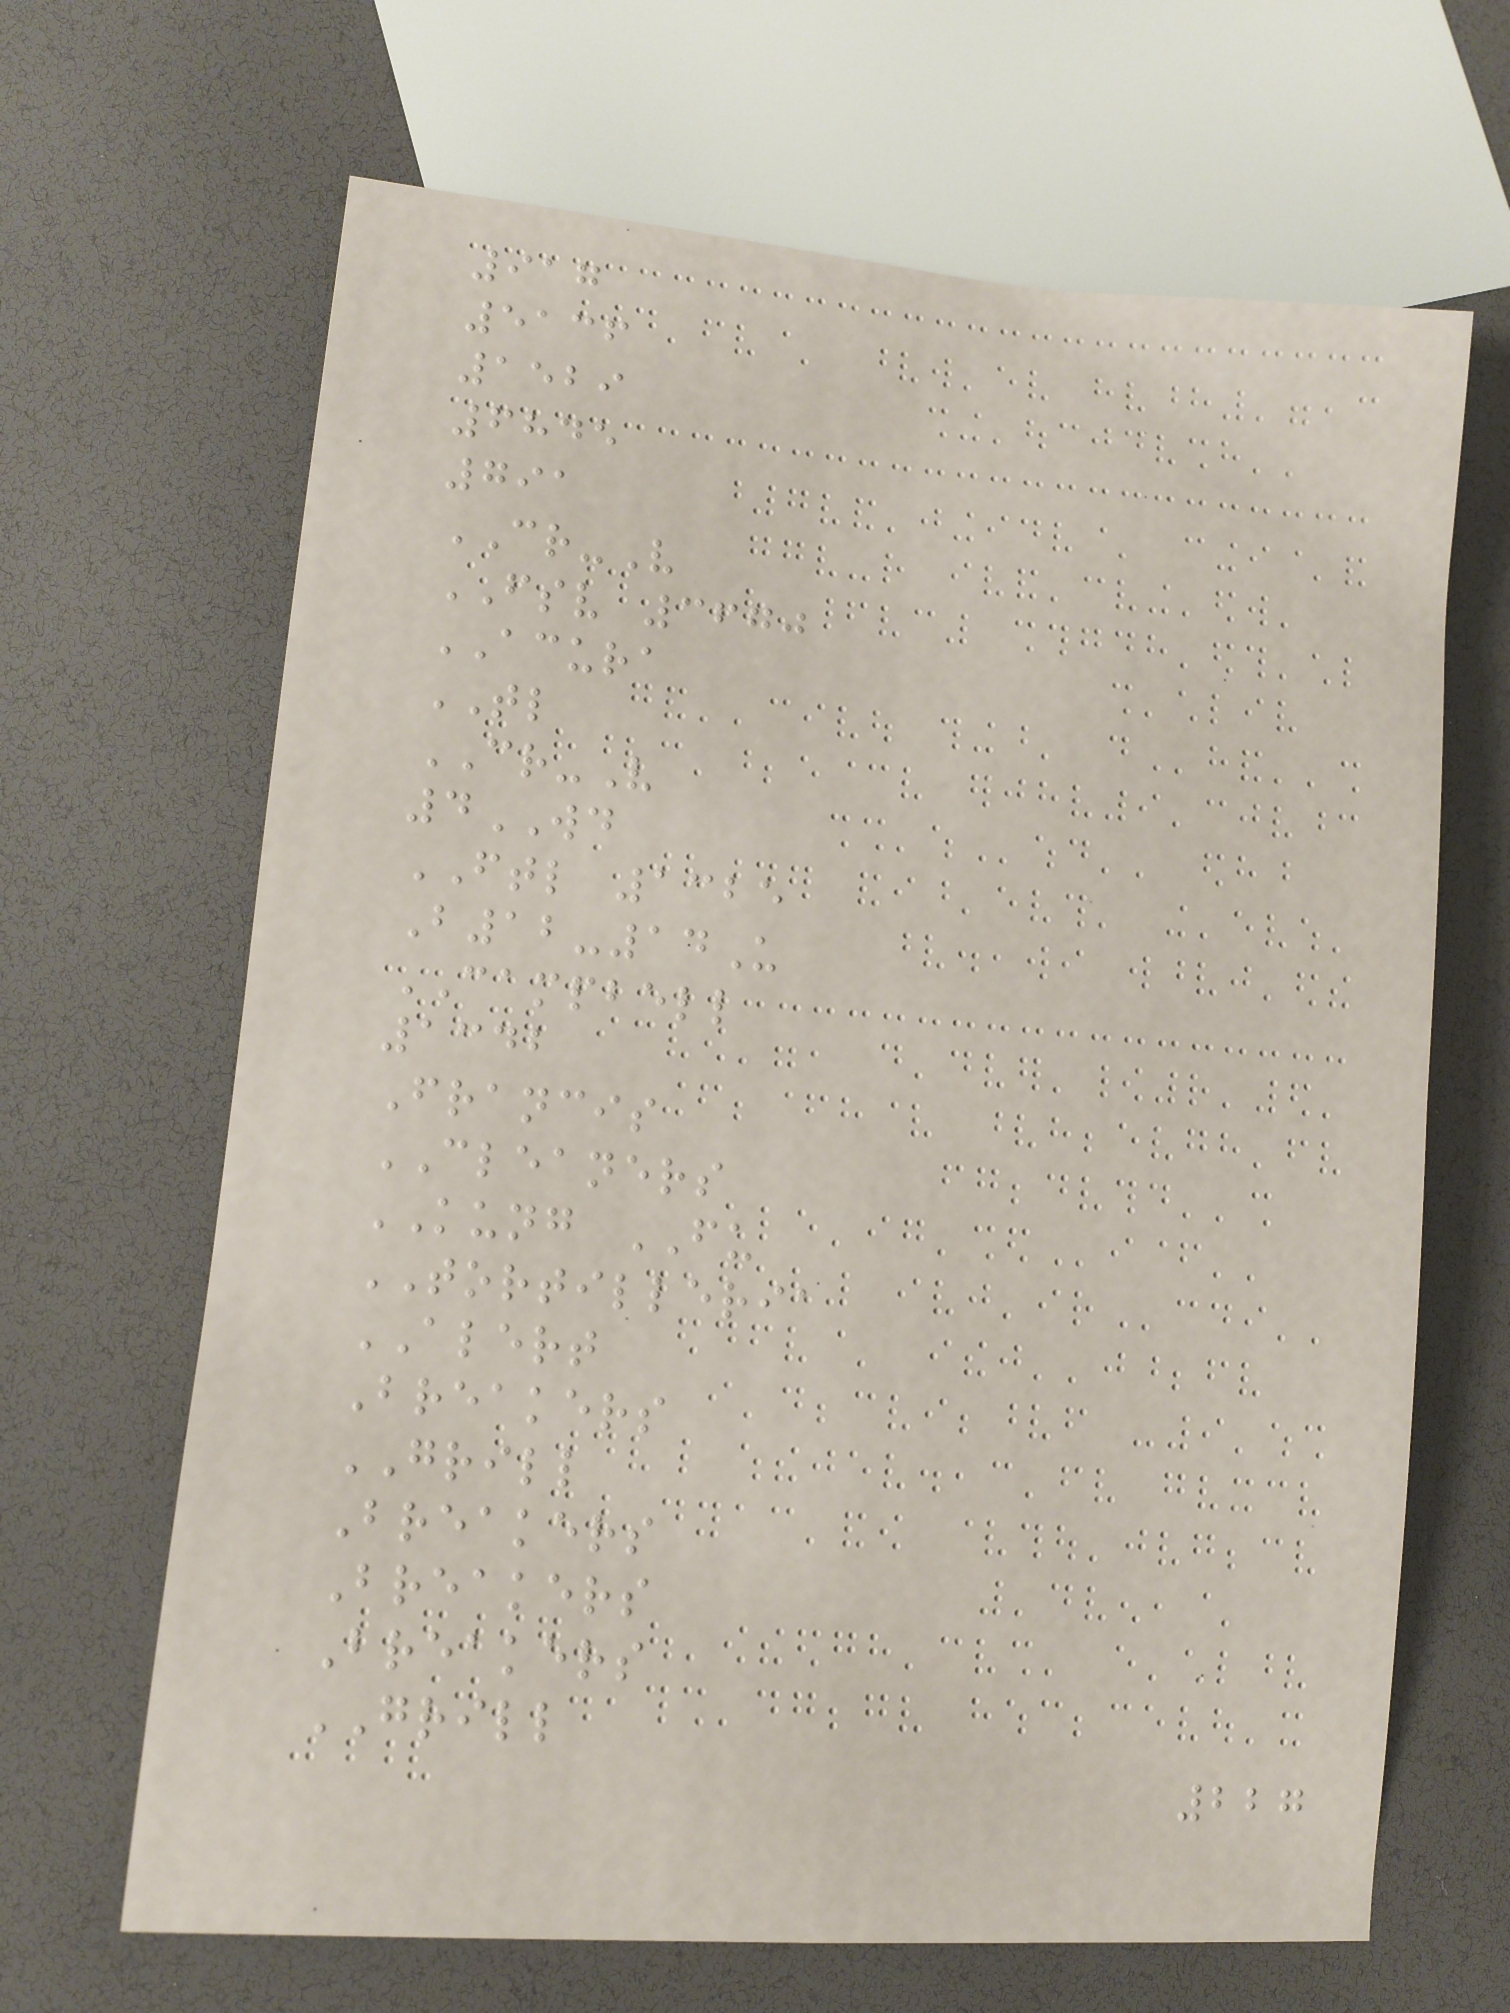917
5136
1529
6845
791
CR-V
FSV 3670
ACURA
TL
CR-V
4WD
FTL 1325
B12-14U
CAMPBELL
1342
Francis
CLEANERS
KUNG FU
TORTILLERIA
ALERT
Breakers
GRILL
Breakers
Breakers
Breakers
GRILL
227
